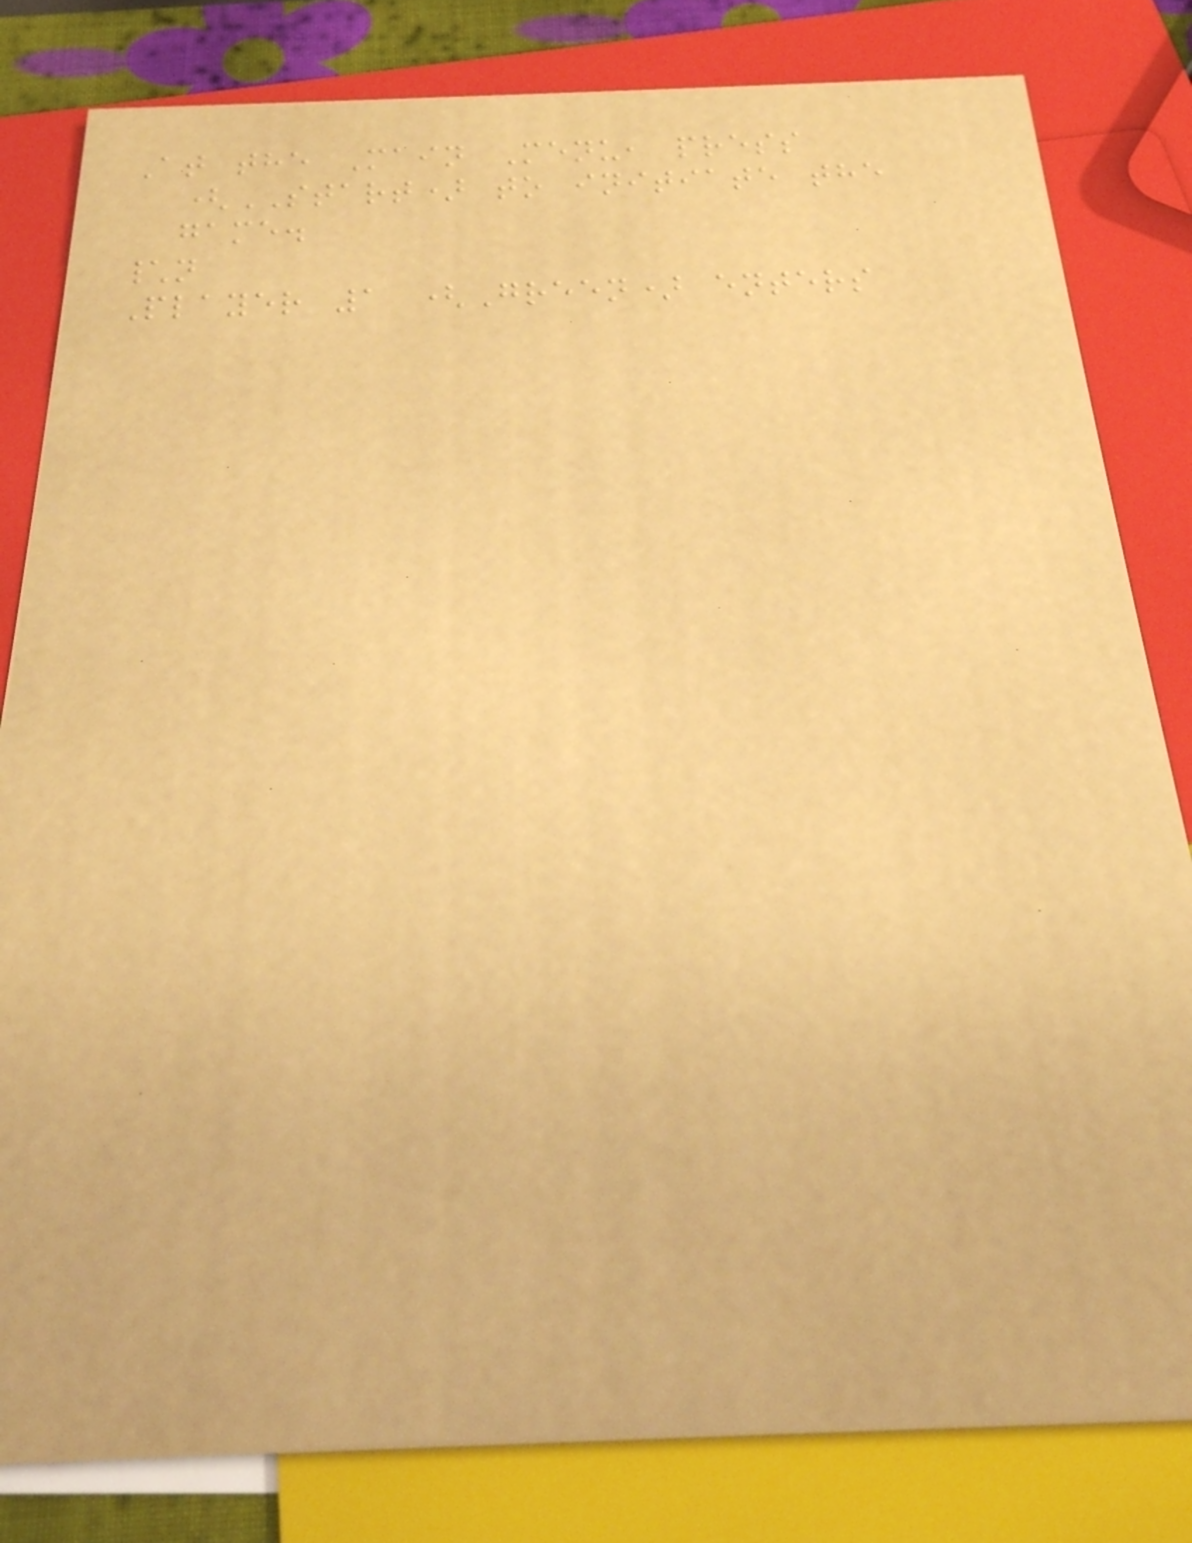At the Main Menu, press
(START) to initiate the
game.
\n
Player 1 (Green) enters
